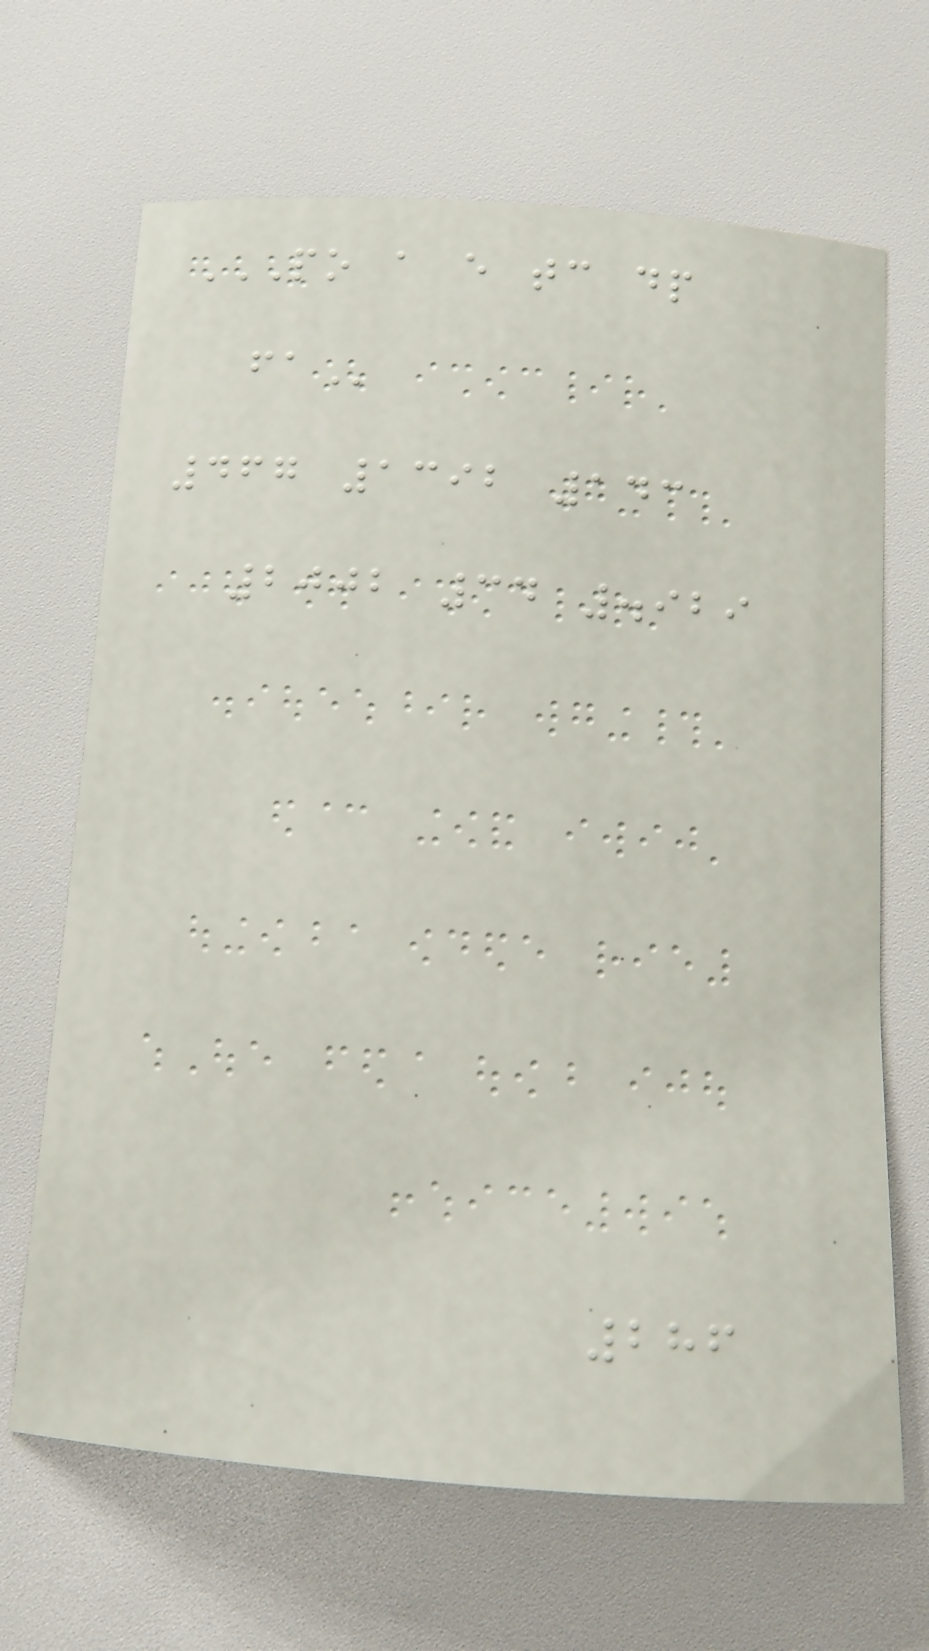PO A E TC DP
FA
467 1392 143
2002 34 .929
286
